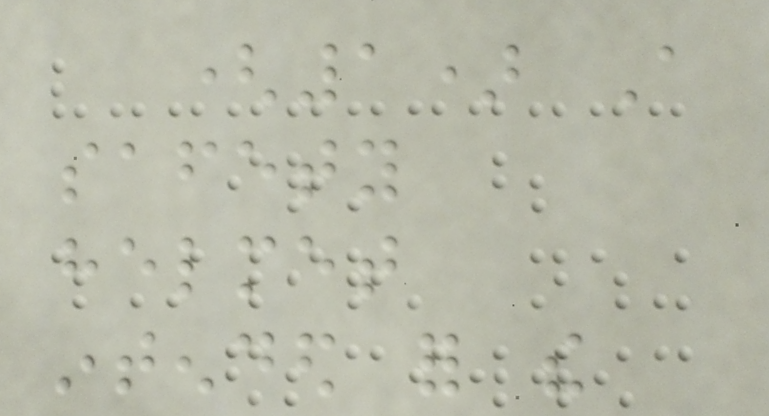(1) A
safety
helmet
intended for the
